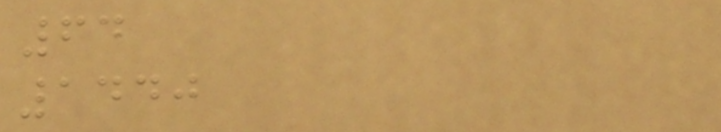64
1440
